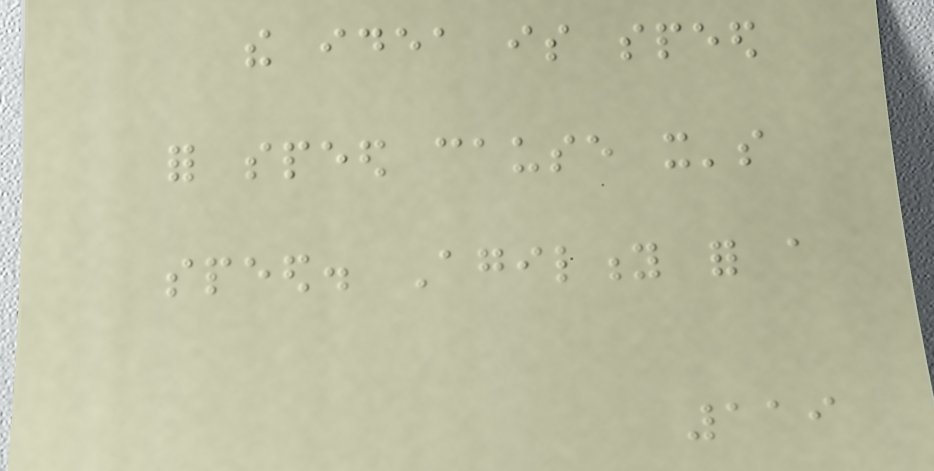the idea is speed
for speed cause it's
speed. Agility for a
119
